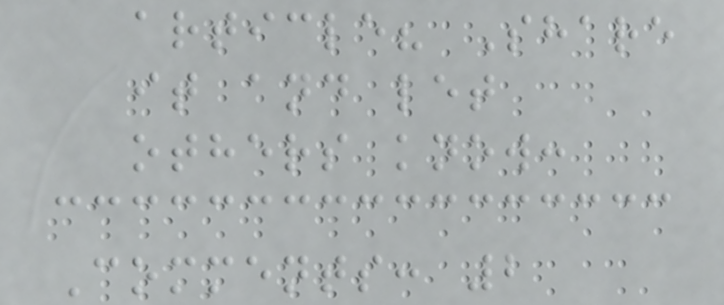article? Share
it and let
others know:
Comments: 2
